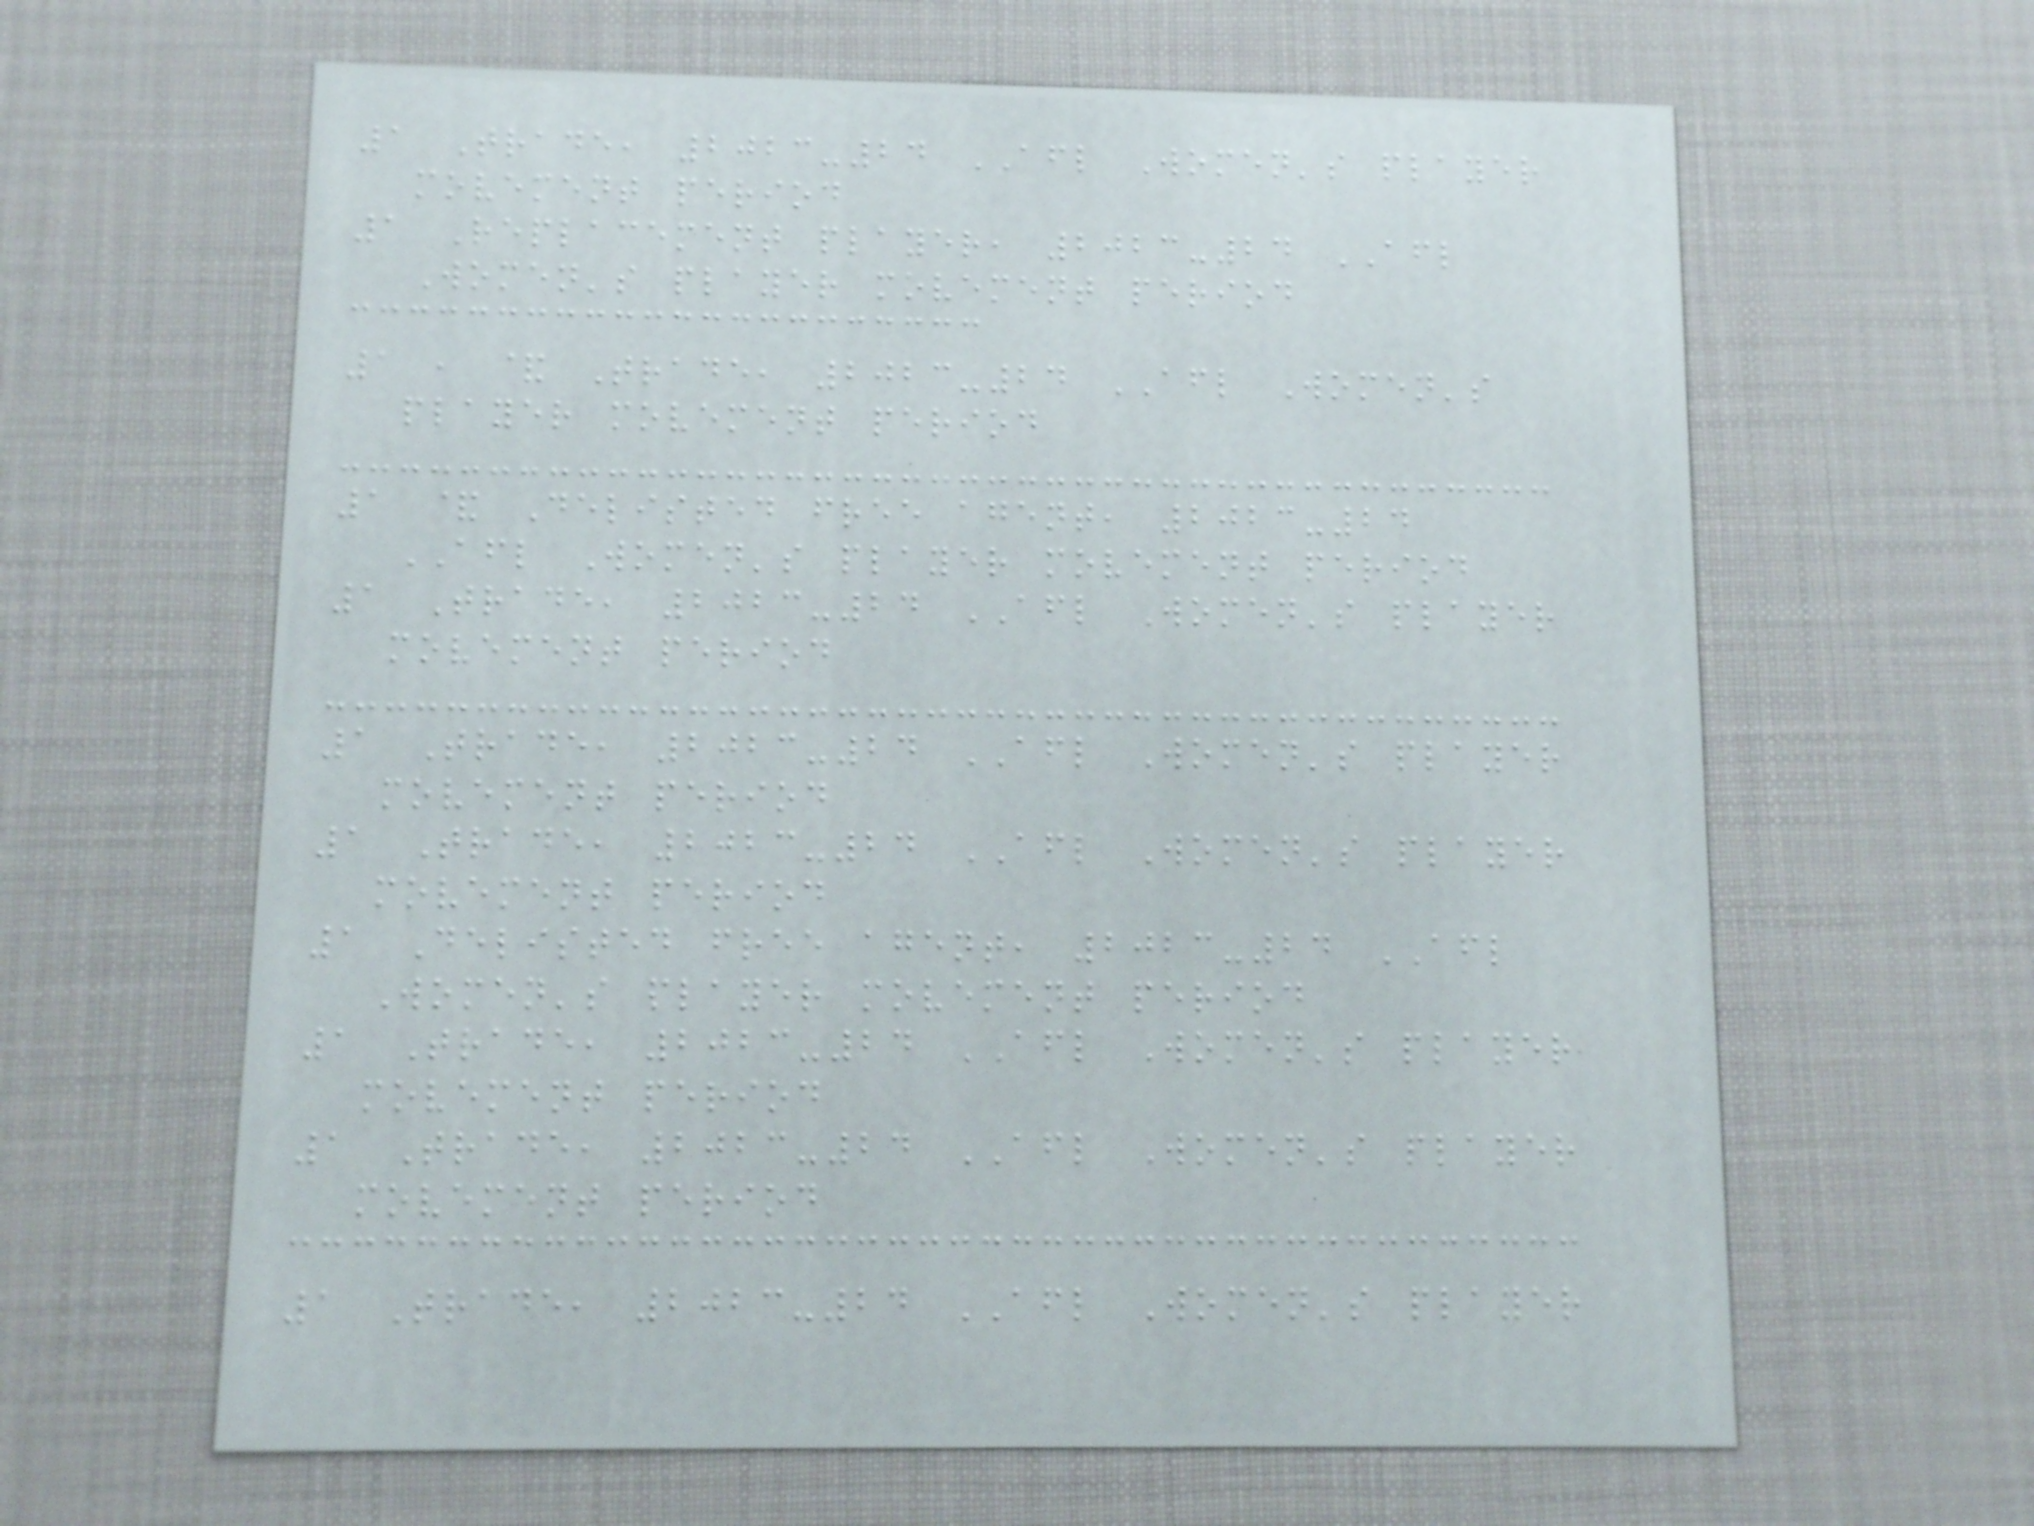1 Trade, 2023-24 AFL Women's player
movement period
1 Replacement player, 2023-24 AFL
Women's player movement period
1 , & Trade, 2023-24 AFL Women's
player movement period
1 & Delisted free agent, 2023-24
AFL Women's player movement period
1 Trade, 2023-24 AFL Women's player
movement period
1 Trade, 2023-24 AFL Women's player
movement period
1 Trade, 2023-24 AFL Women's player
movement period
1 Delisted free agent, 2023-24 AFL
Women's player movement period
1 Trade, 2023-24 AFL Women's player
movement period
1 Trade, 2023-24 AFL Women's player
movement period
1 Trade, 2023-24 AFL Women's player
